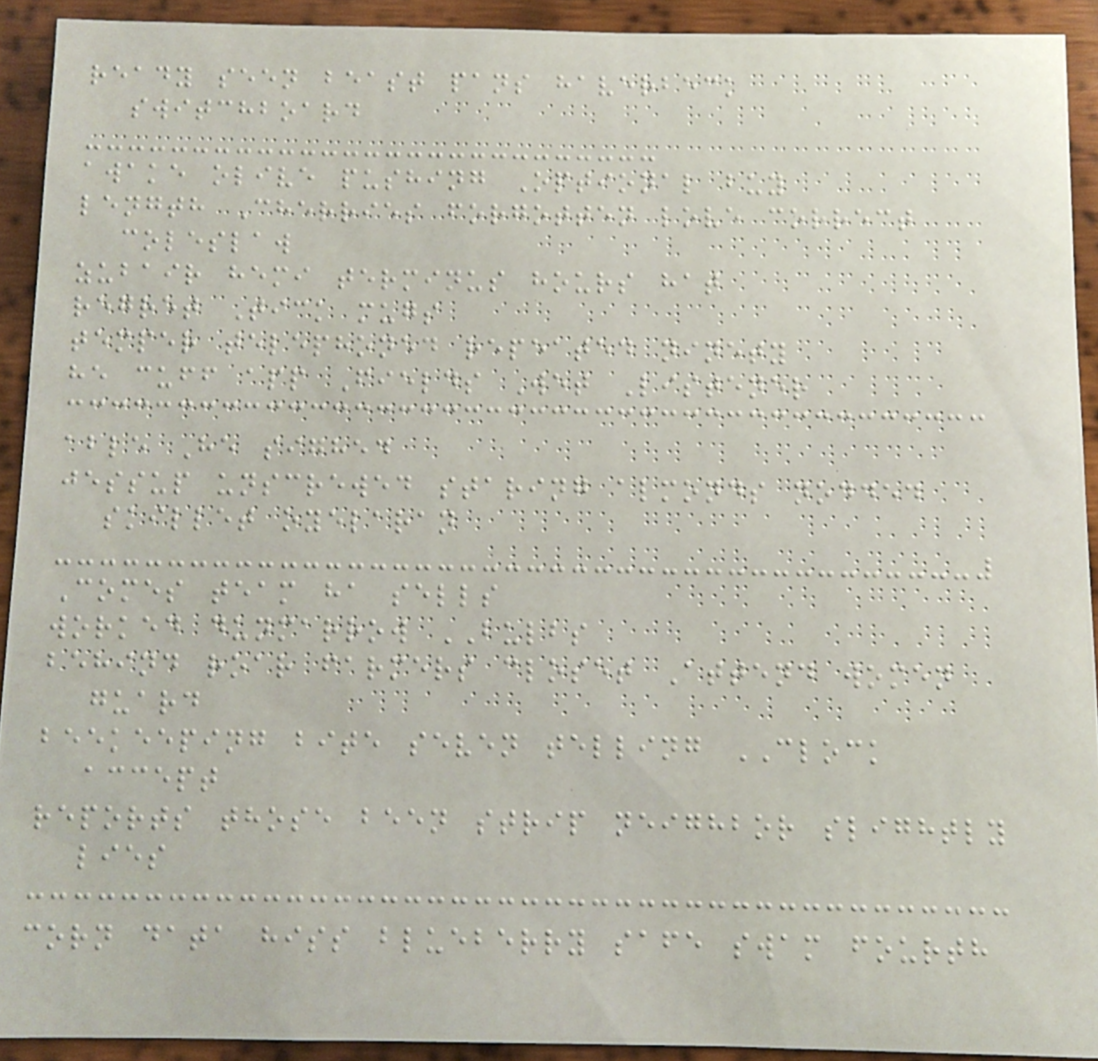ready seen beast pans haverbeck
switchboard
awake olive pushing Optional buy
length Cherries forgotten love correct
coleslaw
zubair hemi terminus hours hat
regret Tick mugs
temper telephoned repeated ninety
he cuff app Fields Wet Listener
able He sighed
jessup unscrewed staring almonds nodded
skillet oyelaran
Comes team ha sells
worked dunmarrow BULBS
behind roar farmers closet Attend women
guard
beekeeping bite seven telling CLOCK
accept
reports those been strip neighbor slightly
lies
corn data hiss blueberry safe swam fourth
